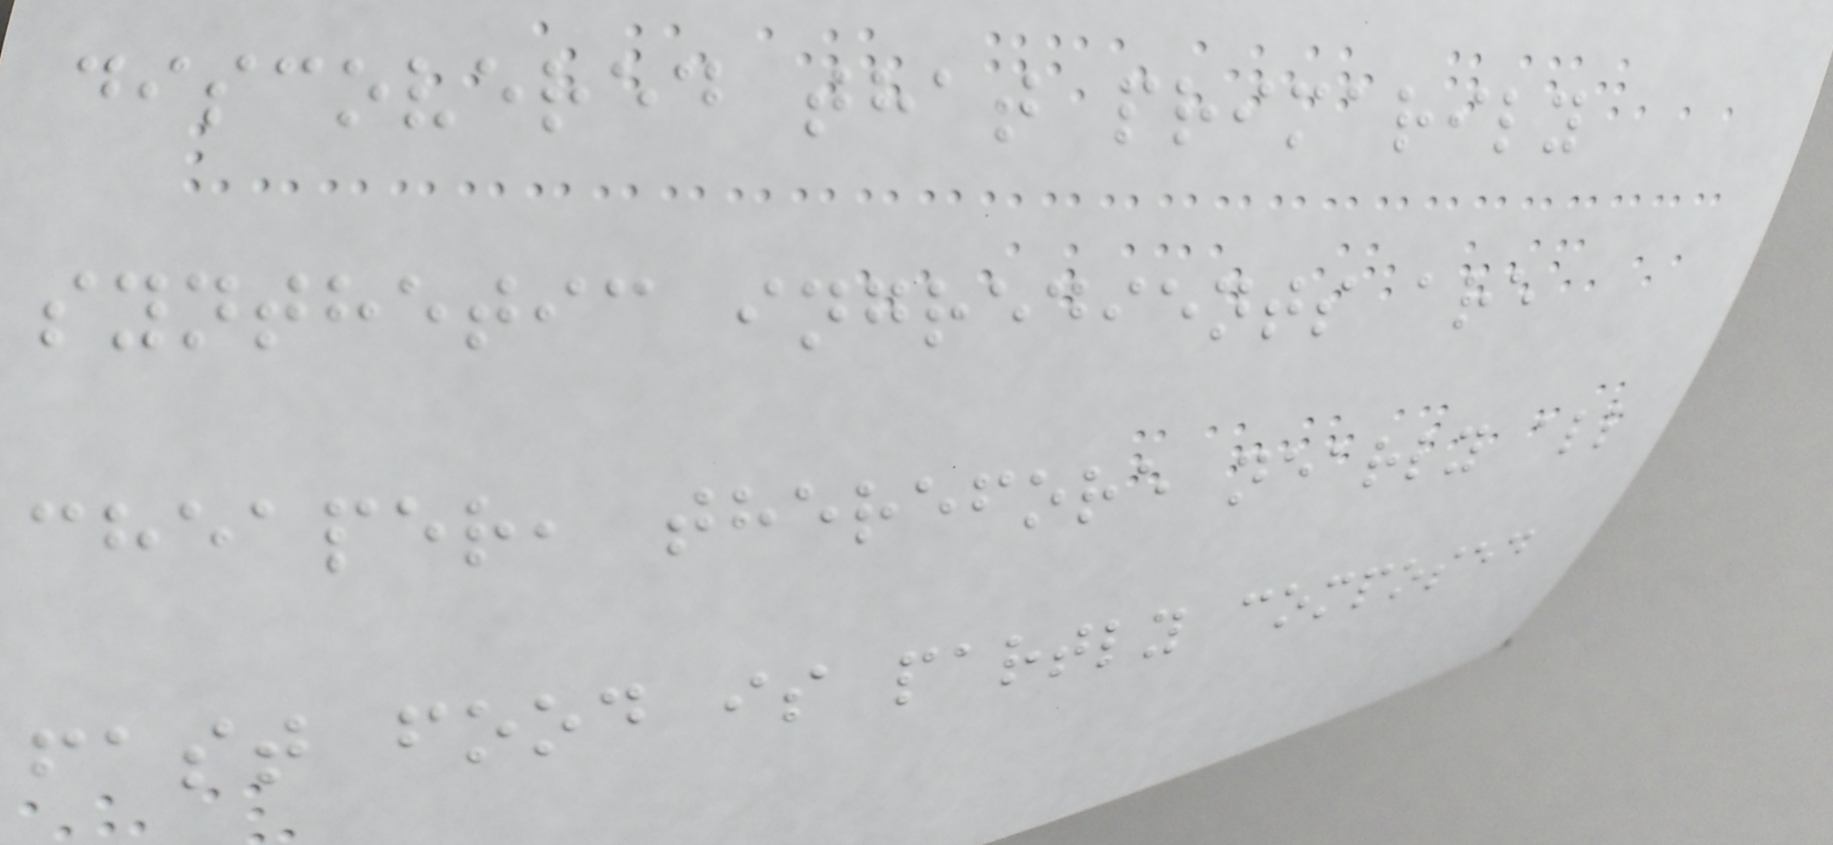discovered that primarily
synthetic ingredients are
cheaper, therefore nearly all
fast food is partly composed
